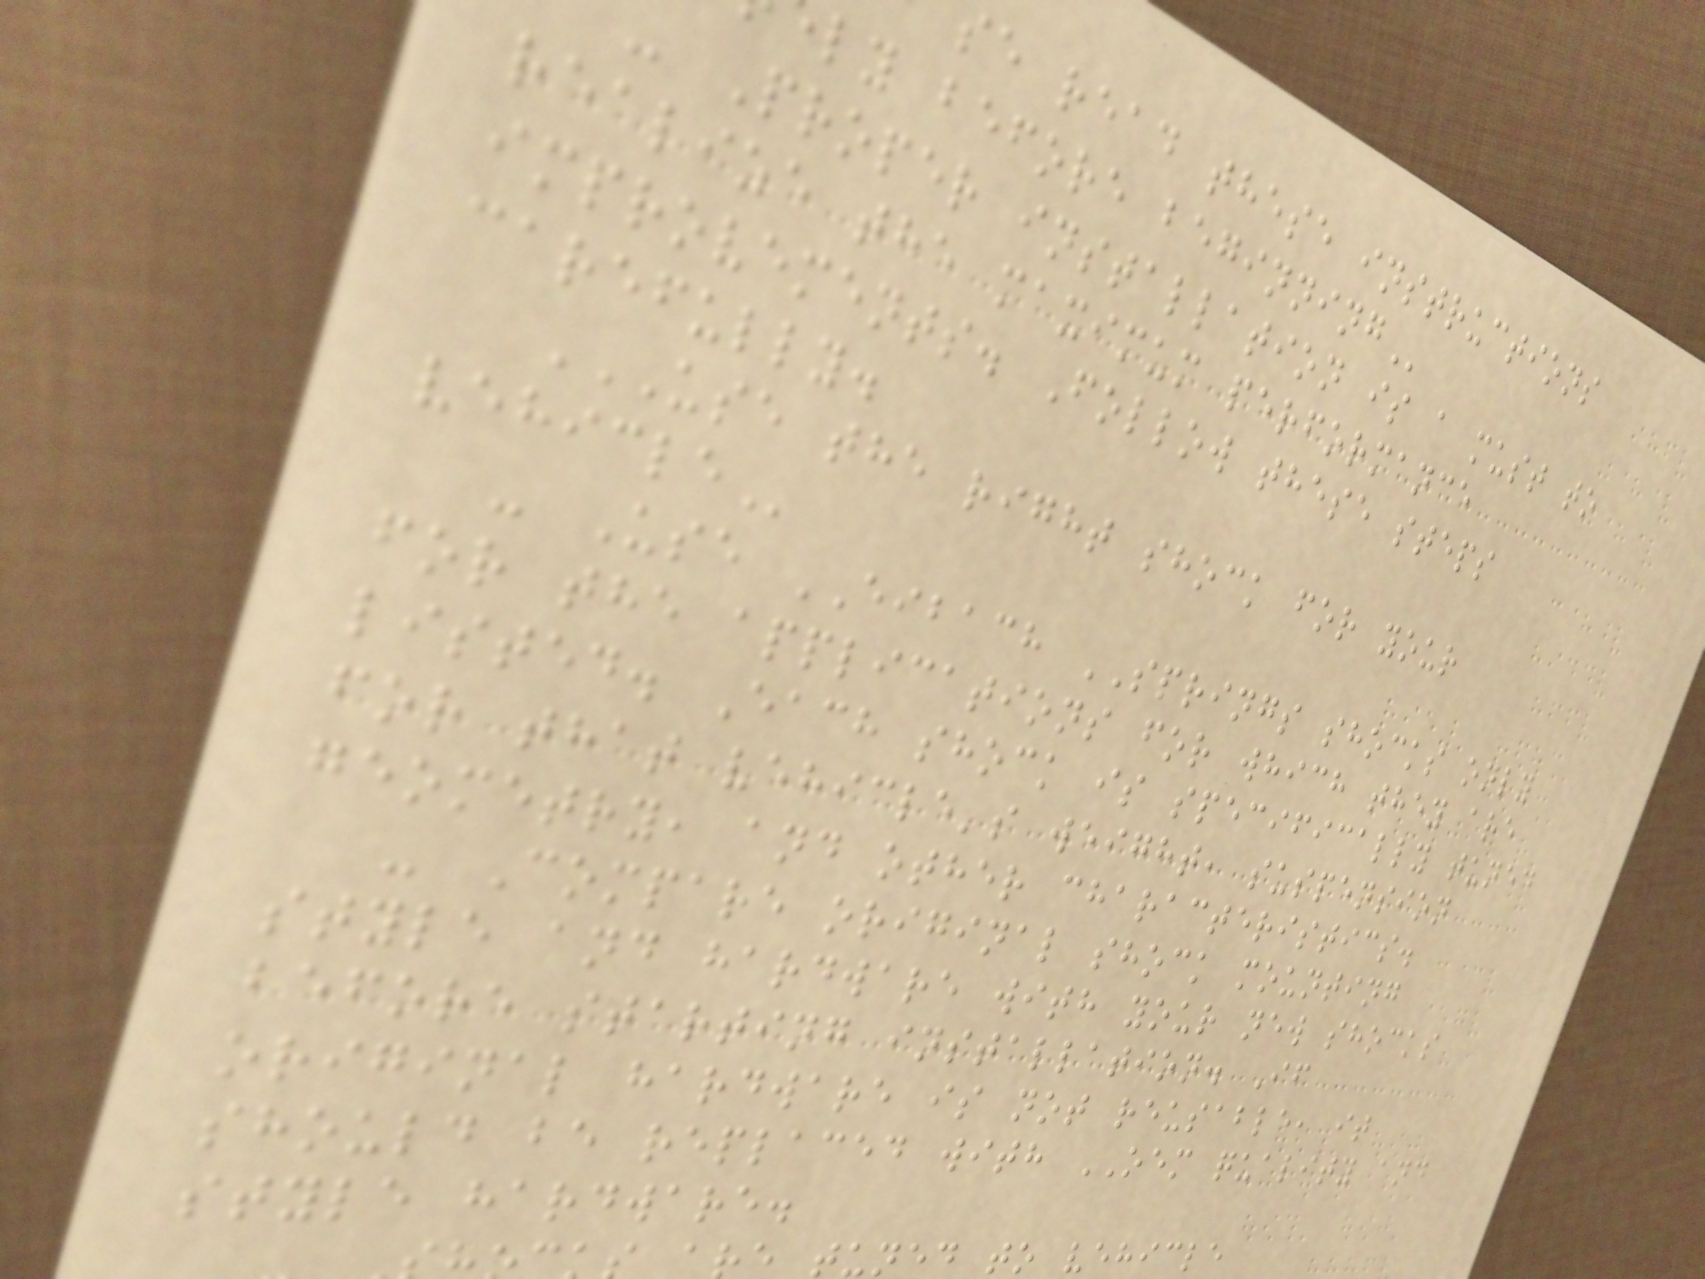se read these instructions
ly before
- Proper installation is a must to
realize the maximum performance
improvements. Follow these steps
carefully.
USE THE RIGHT SHOCK FOR YOUR
- Use EIBACH SPRINGS shocks only
for the applications for which they are
listed. Each shock is specifically tuned
for that vehicle's weight, suspension
geometry, and other characteristics.
- Compare original shock mounting
style and hardware with your new shocks
before starting installation. If
original hardware is not reusable, it
should be replaced with OEM quality and
style hardware.
e tuned to vehicle
